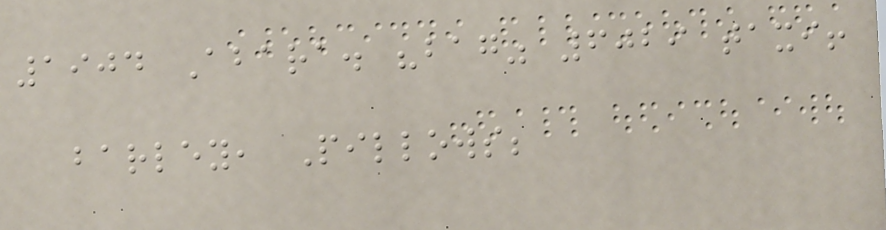1904 Abara. "bag" 6029 taxi!
barley, Pillows;
